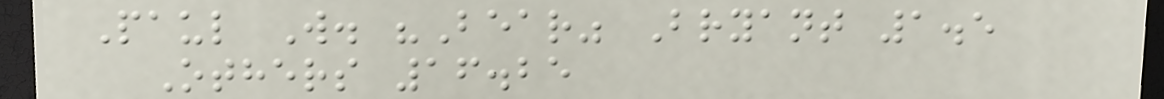Paul W. "Bear" Bryant 1.5
Others 16.25
